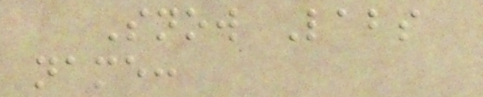Snow Labs
name:
